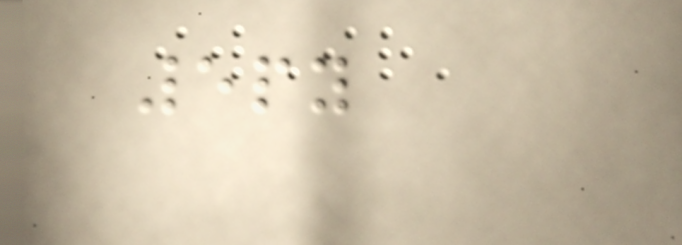5py
